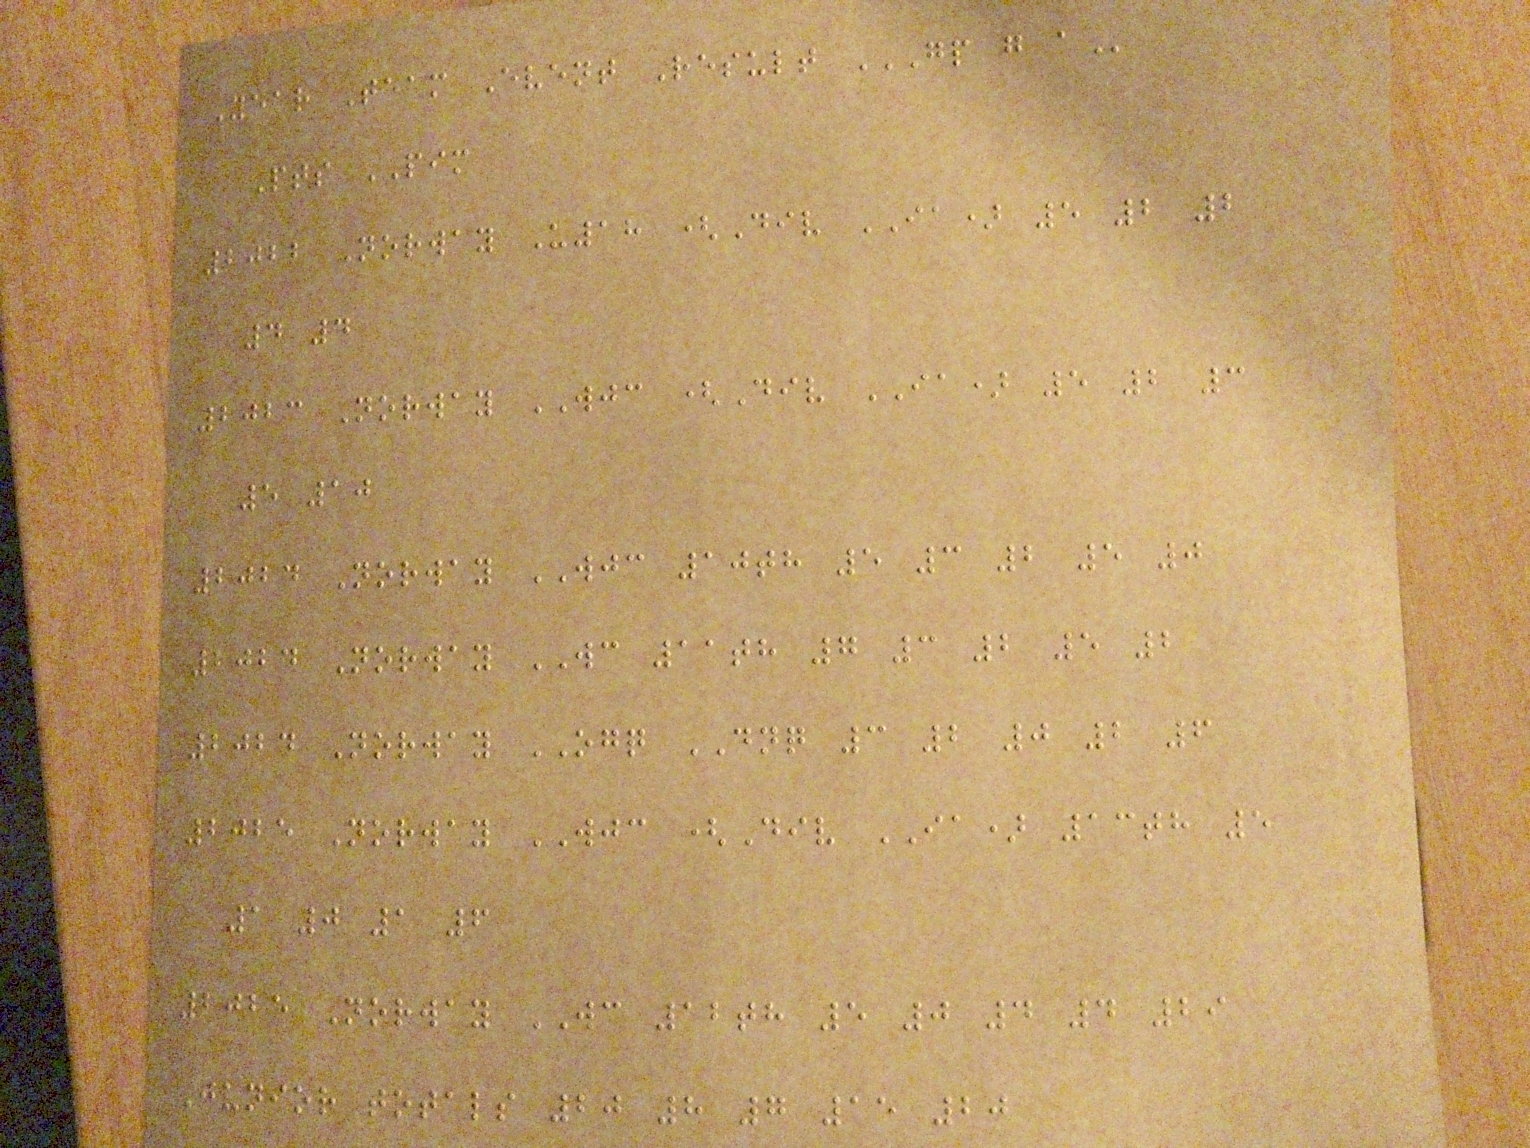Year Team Event Result GP G A
Pts PIM
2022 Norway U18 (Div IA) 5 2 2
4 4
2023 Norway WJC (Div IA) 5 2 3
5 10
2024 Norway WJC 10th 5 3 2 5 0
2024 Norway WC 11th 7 3 2 5 2
2024 Norway OGQ DNQ 3 2 0 2 6
2025 Norway WJC (Div IA) 13th 5
1 0 1 6
2025 Norway WC 12th 5 0 4 4 29
Junior totals 20 8 7 15 20
